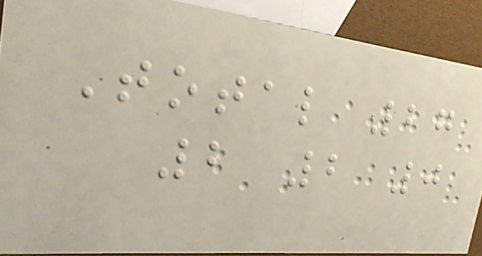Total 27
2 2 0
